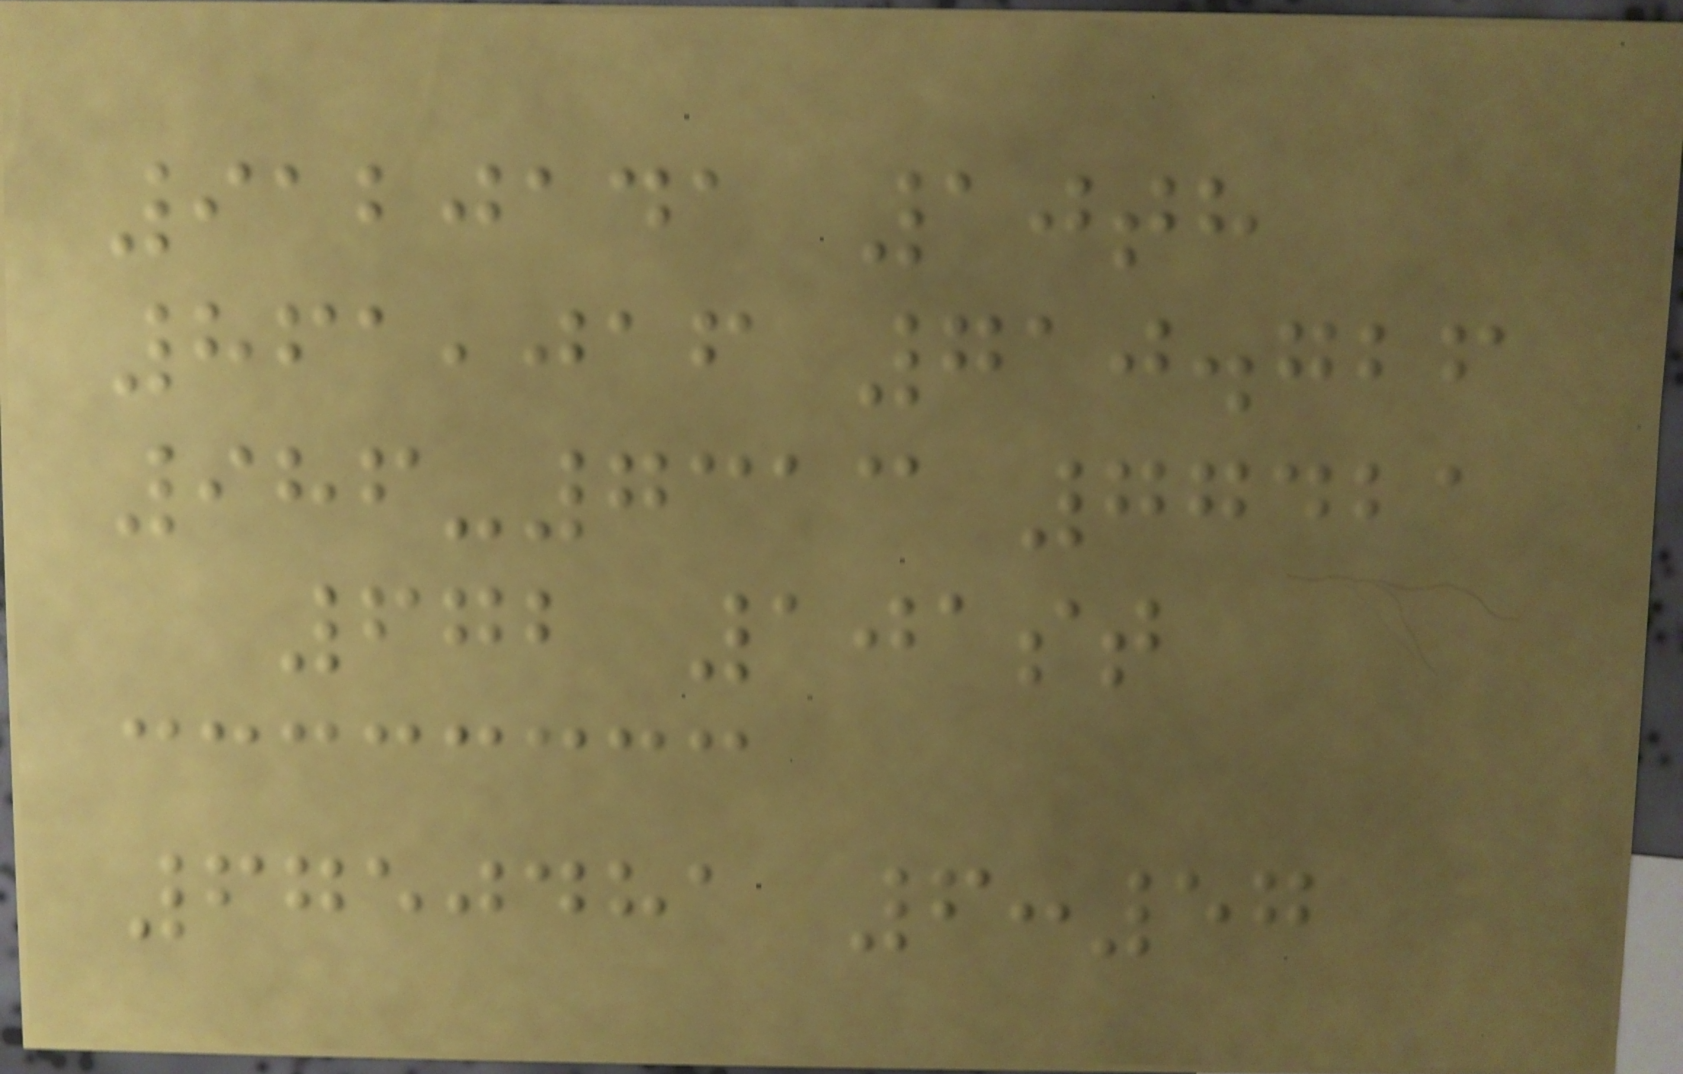9120141 10th
861,016 710.726
986-7313 77421
672 101st
6750481 6:57
